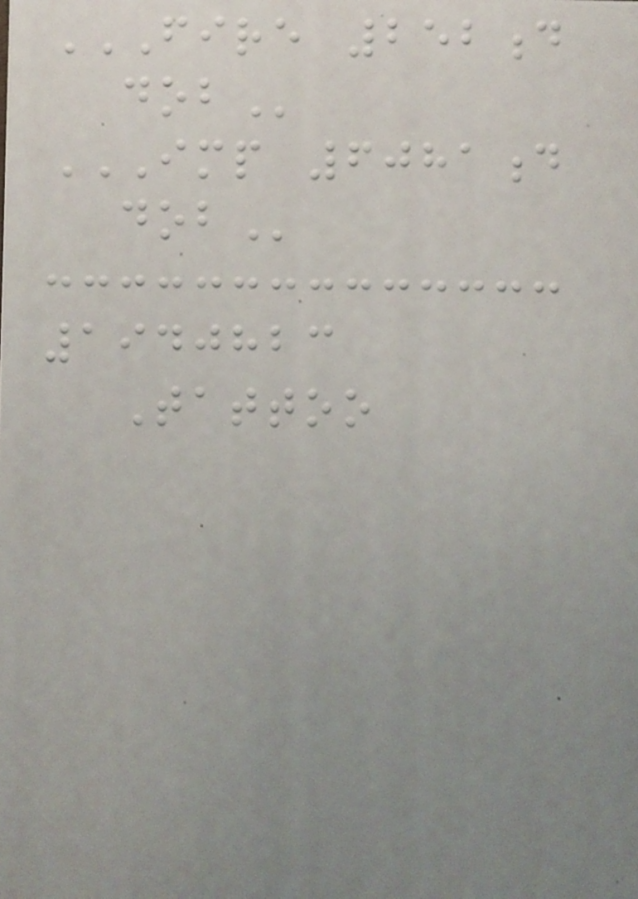FIRE 252D
DOB
IMP 6081D
DOB
1940823
Tattoo
